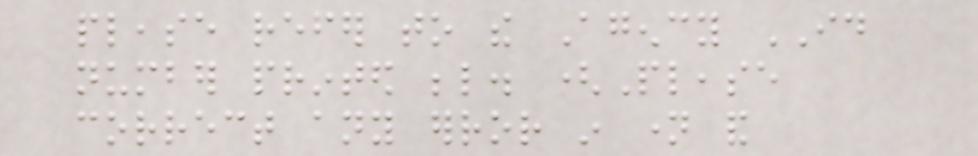please refer to the Agency ID
number printed below. (Please
correct any error in name and
